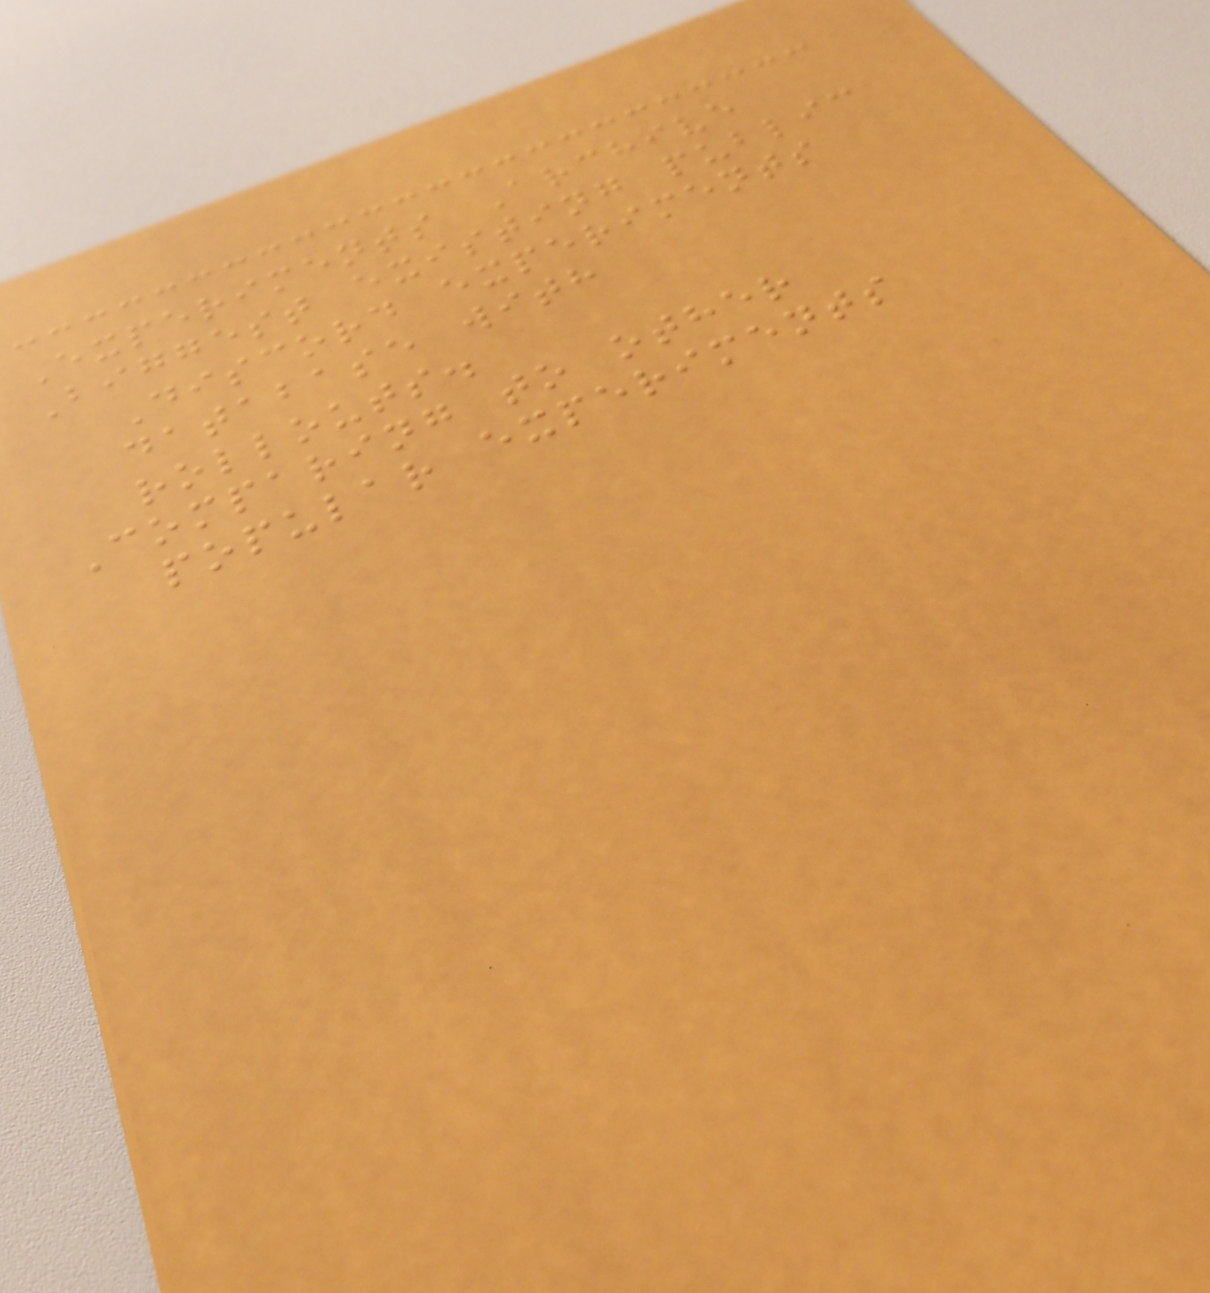Experiments Archive
Biggest existing public
Discord experiments
database with
rollouts.
Comparing to other
popular experiments
